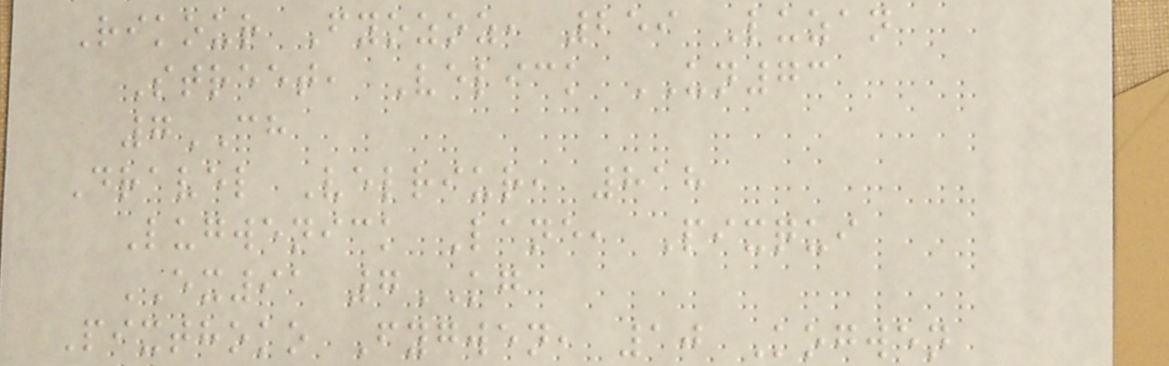Rikour Fyozoz, 259 Luzan
Street, Velick UN73
7CH
Dravel Velriur, 818
Lugwenick Lane, Pixqui
EX91 7KG
Pixthoko Fygwen, 10 Kogwen
